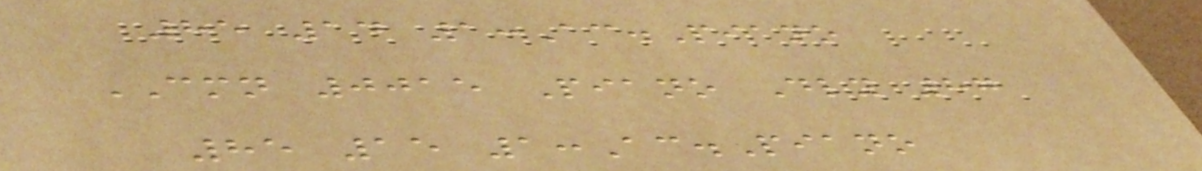85 14 1:Ac.Piano
CMN 0015 Piano Dly 87
85 15 1:Ac.Piano
